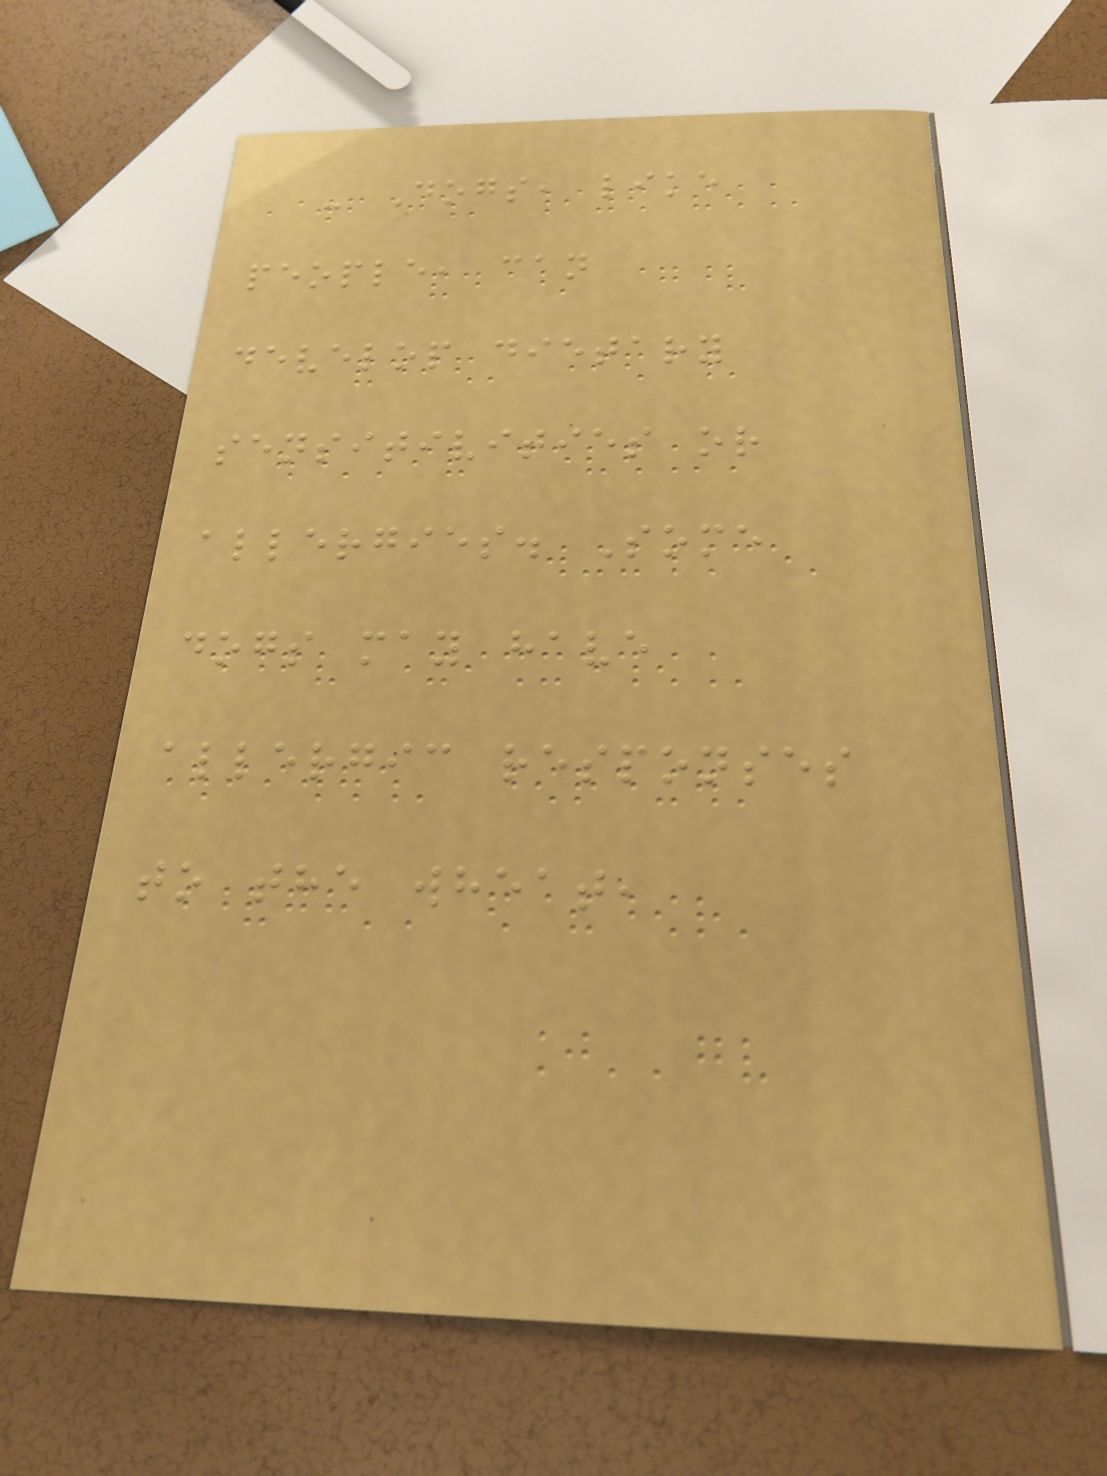- Dogs, like
people, can
develop dietary
sensitivities or
allergies. Some
dogs may have
allergic responses
to the wheat,
